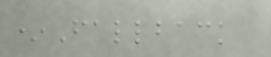*Fallback
